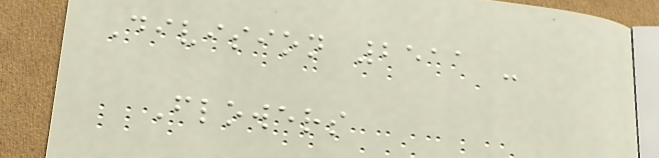Division 2511 -
Flowers
